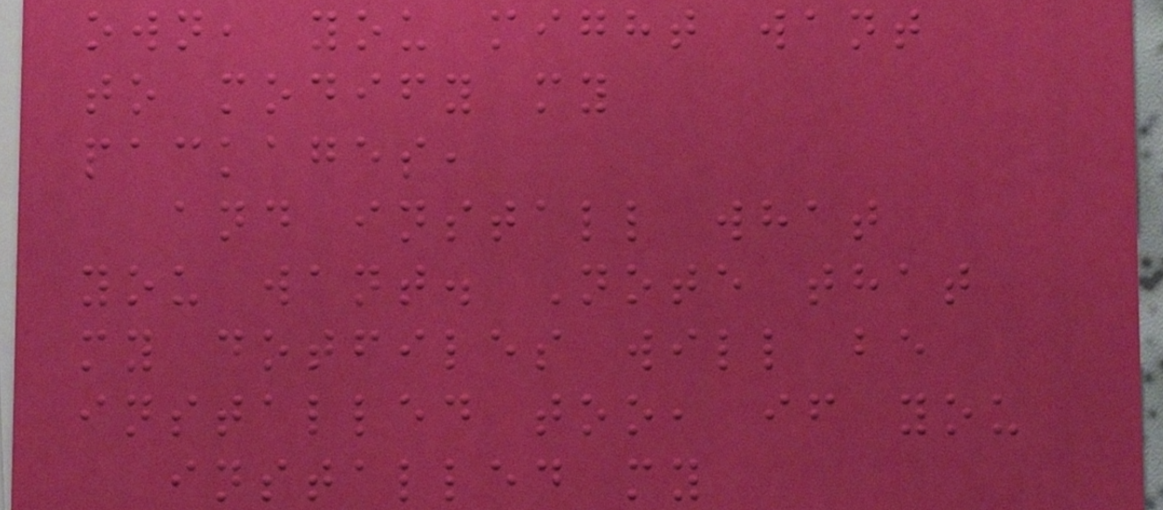own, you might want
to modify my
packages,
and install what
you want. Note that
my dotfiles will be
installed too, if you
installed my
